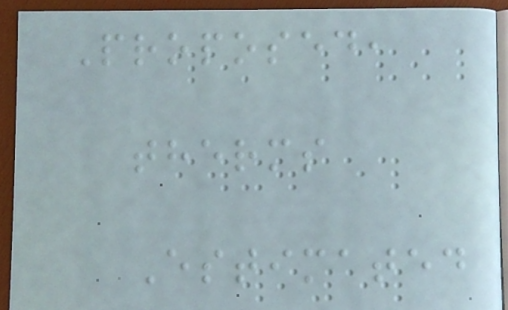Proposed,
therms
Estimated
